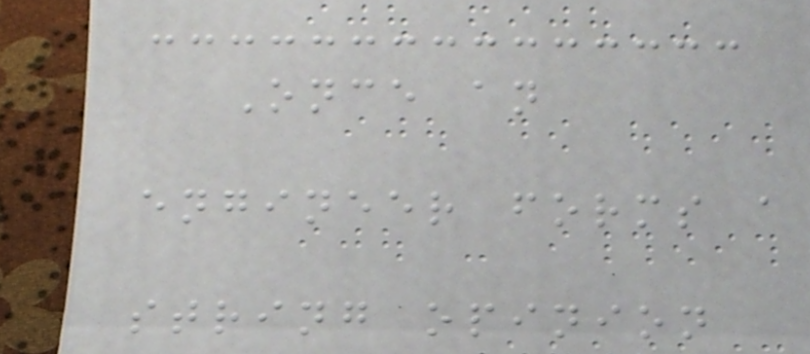Once an
engineer forms a
string opinion
